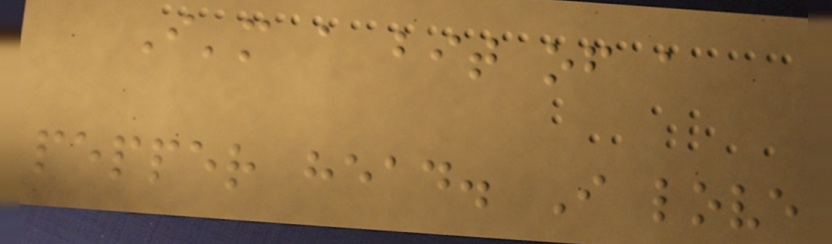I'm a bit of a
pepper head. I love
